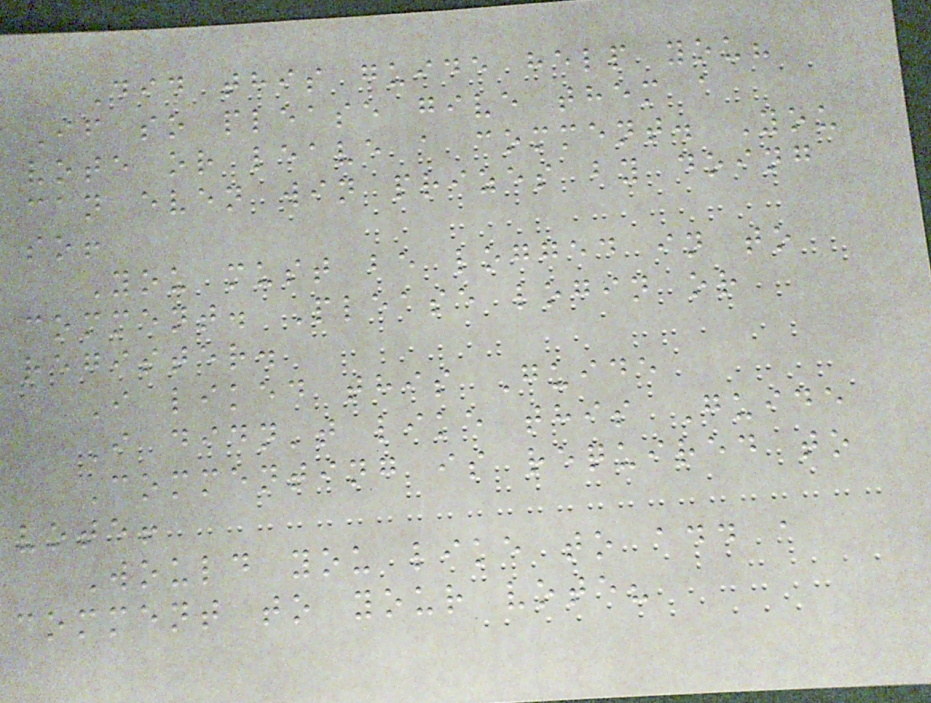Did this guide help you?
If so please give them a
vote or leave a comment. You
can even win prizes by doing
so!
You must be logged in to
comment. Please login or
register.
I liked this Guide
I didn't like this Guide
Commenting is required to
vote!
Would you like to add a
comment to your vote?
